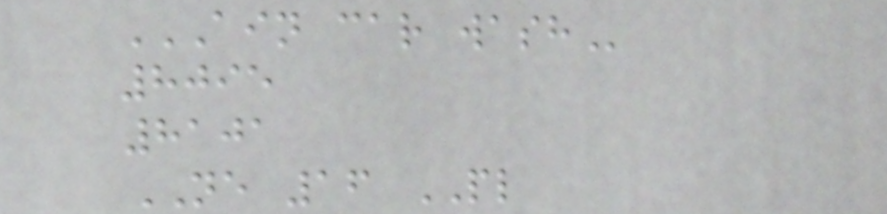AIN CAR WASH
8095
8101
NE 16 PL
